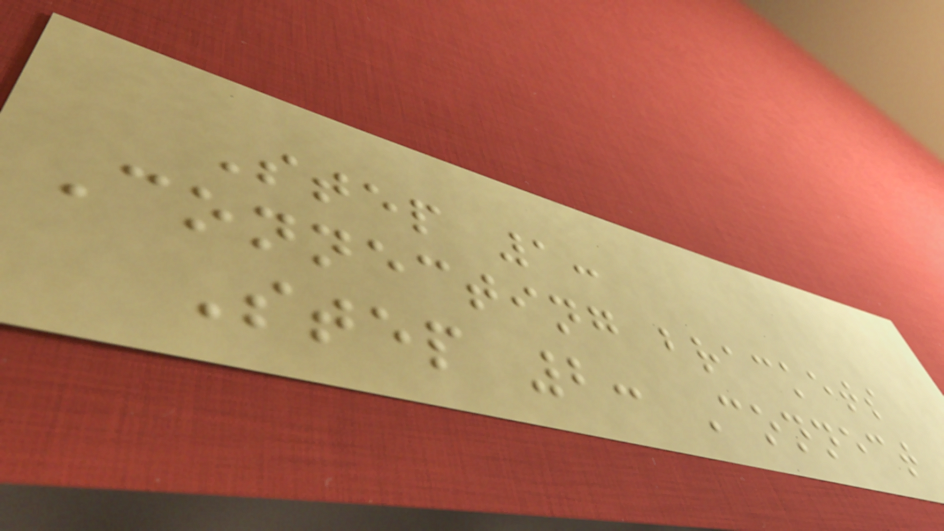Step 1:
Connecting brackets
Step 2: Connect
